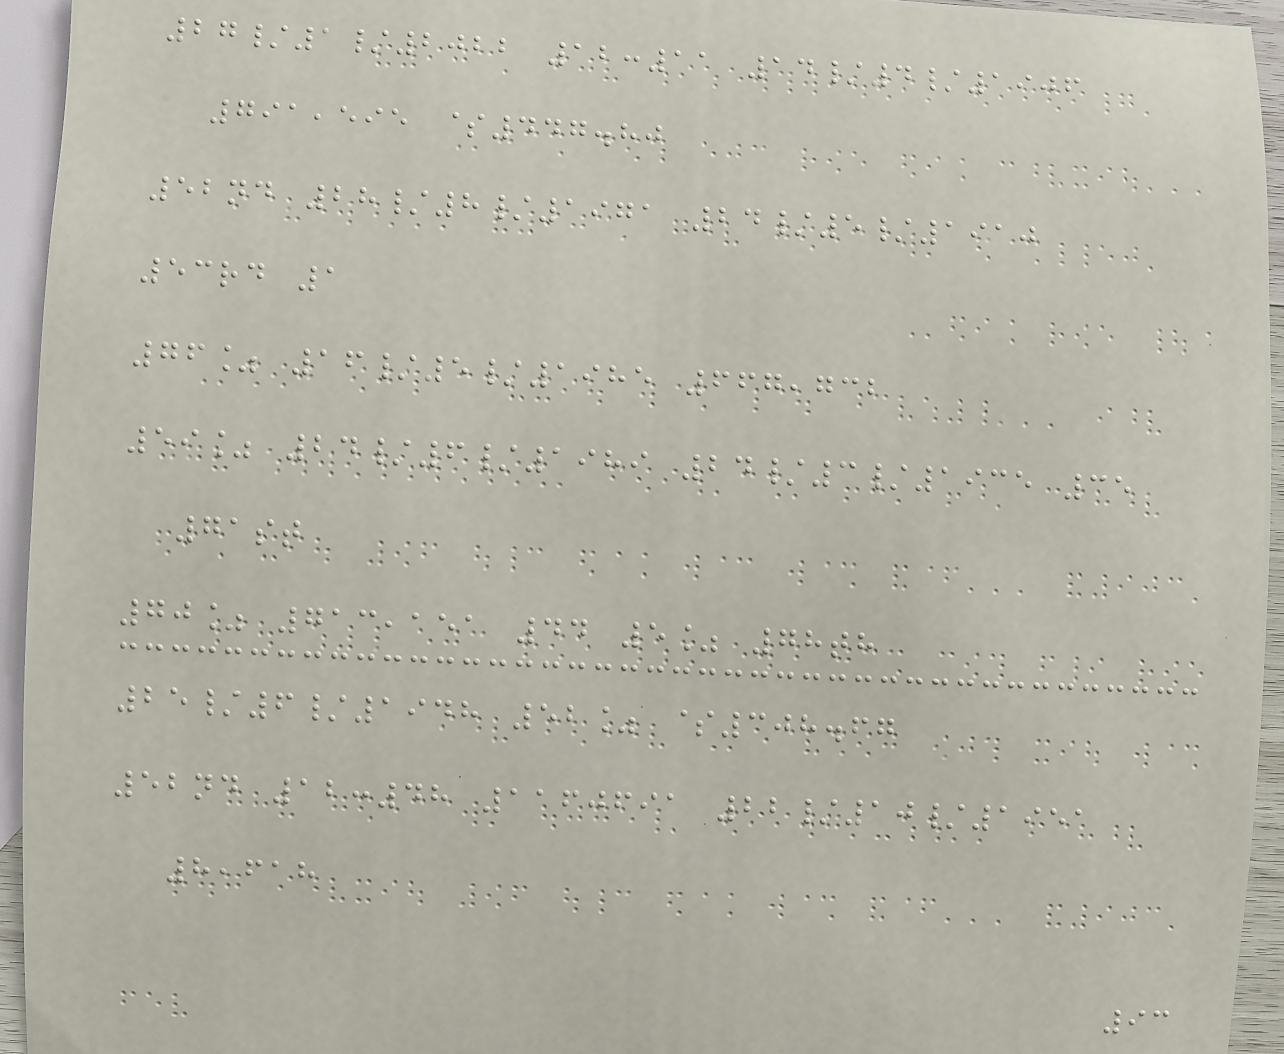27/1/2022 12:11 14/4/1906
791,595 $447.80
52nd 28/8/1971 24/5/1910
53rd 1
76% 16/5/1985 667,732
59% 24/6/1989 24/3/1935 35
71st
70% 713,151 44 5% 78th
25/6/1948 52% $308.67
52nd 12:48 1160691 22/10/1951
8,618
93
